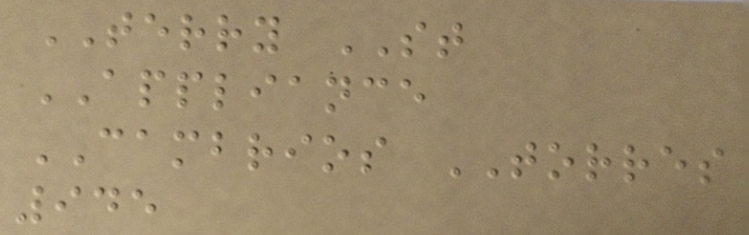TERRY ST
APPLIANCE
CAMBRIOS TORRES
945
